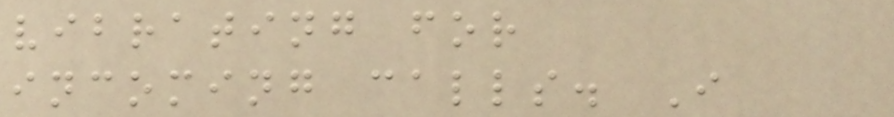vibrating for
incoming calls. I
